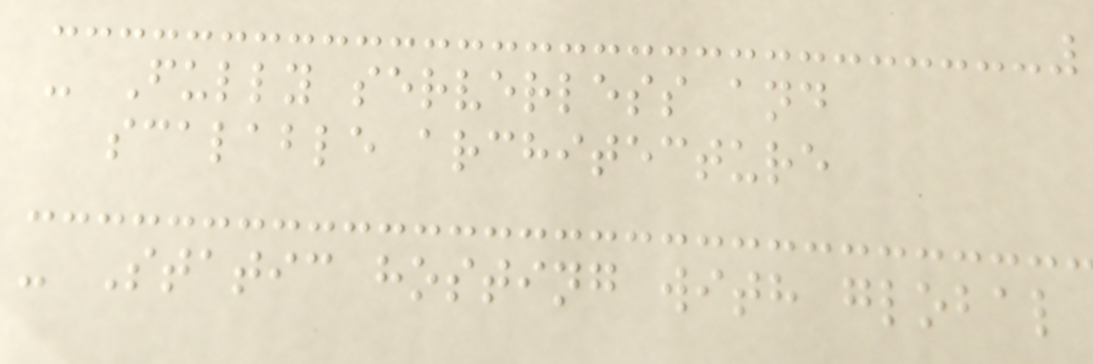- Fully serverless and
scalable architecture
- Static hosting with global
